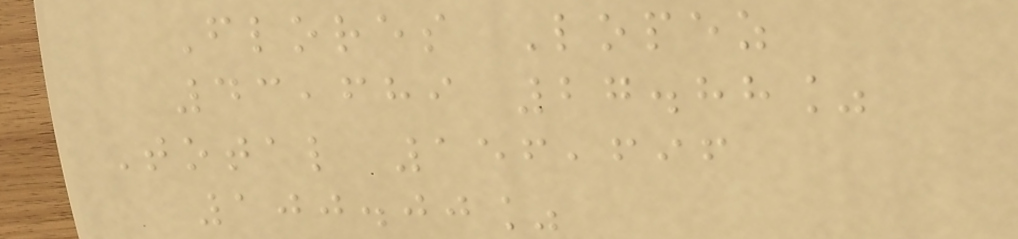Flores Lopez
43,689 27.88%
Total 156,696
100.00%
